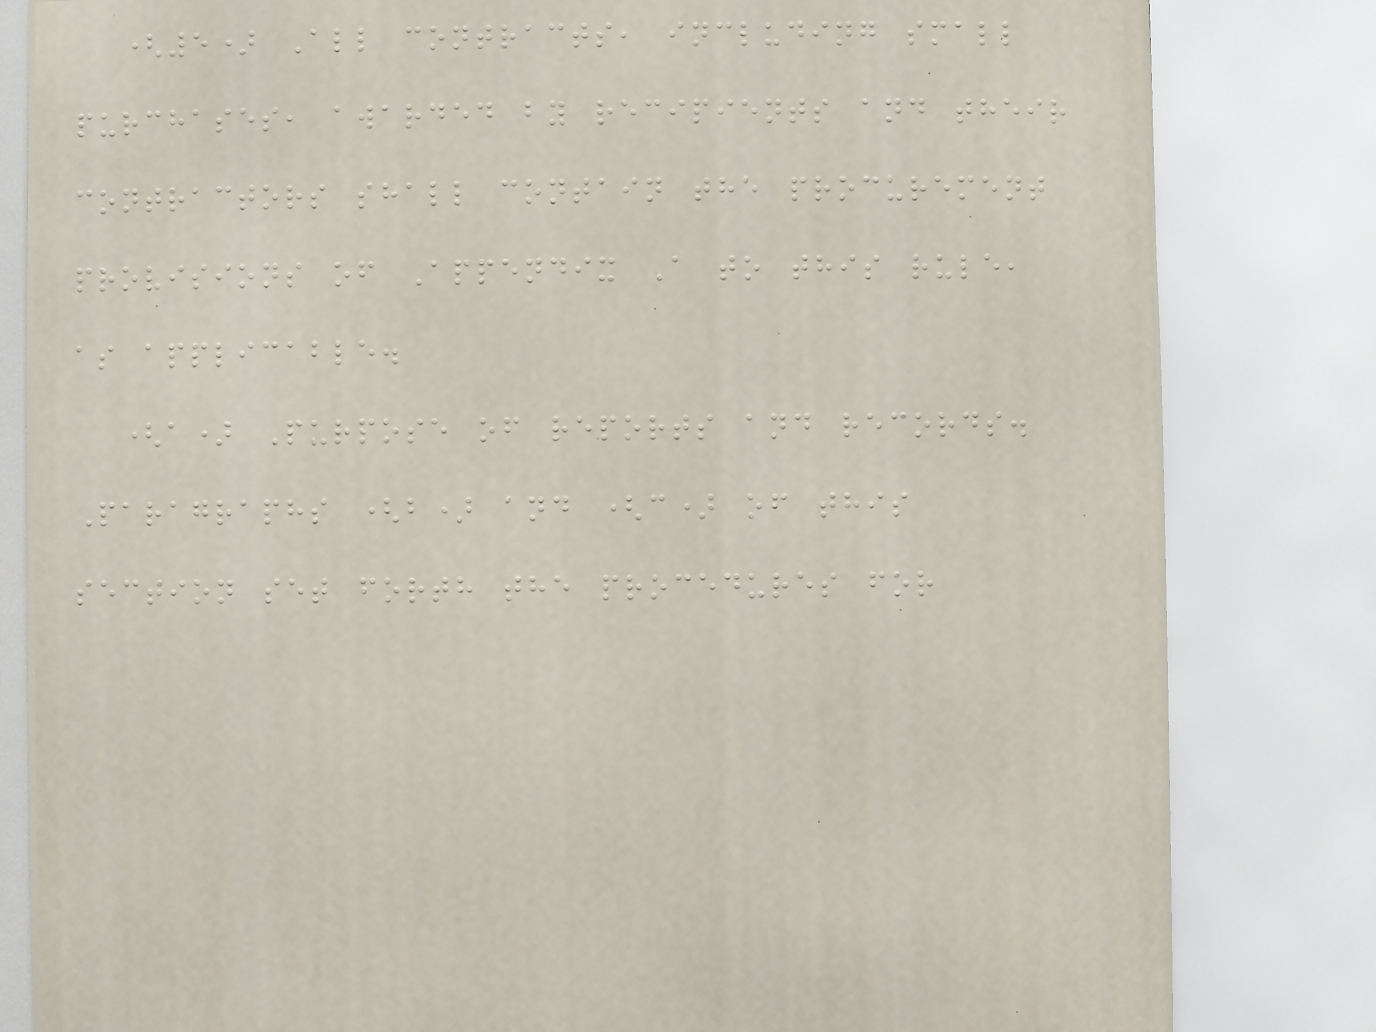(5) All contracts, including small
purchases, awarded by recipients and their
contractors shall contain the procurement
provisions of Appendix A to this rule,
as applicable.
(a) Purpose of reports and records.
Paragraphs (b) and (c) of this
section set forth the procedures for
